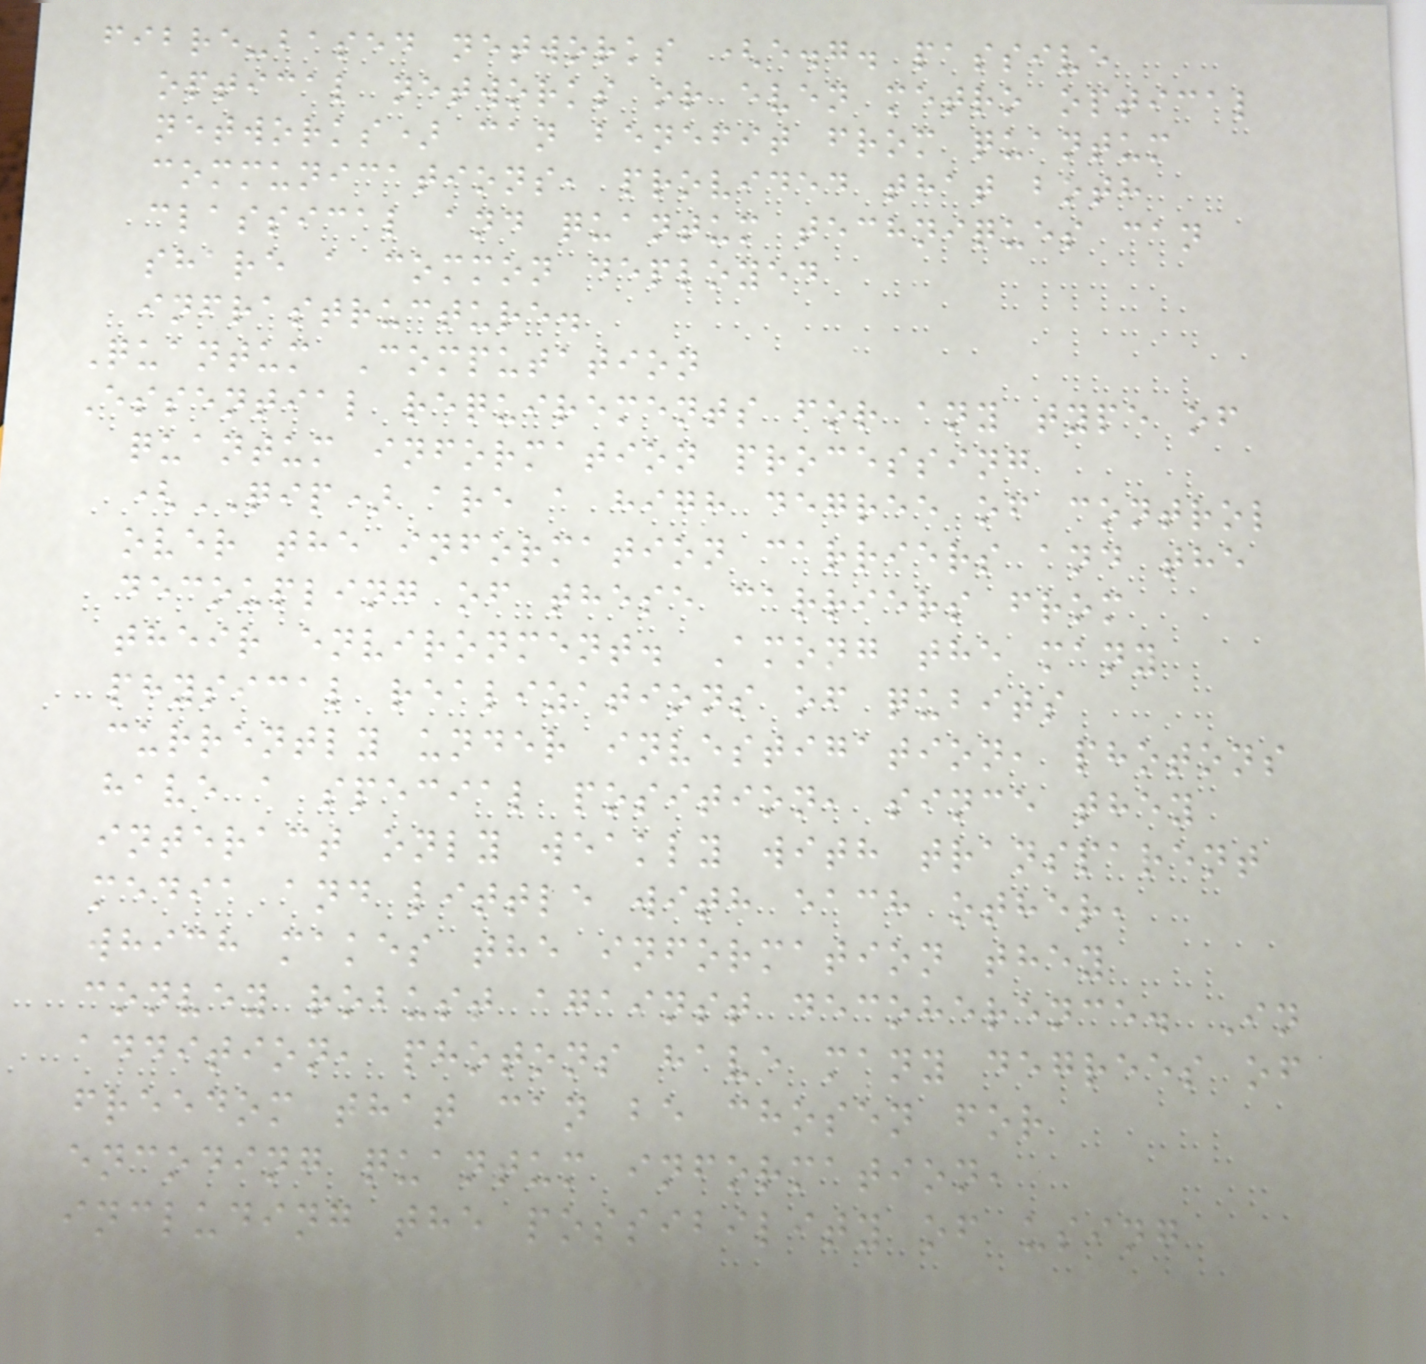fibre-based networks (e.g. passive
optical networks or even metro optical
networks) can benefit from quantum
communications, provided that both
classical and quantum techniques can
share a common deployed
infrastructure.
Quantum Computation
Essential requirements for any type of
quantum information processing
(QIP) are a high degree of control
over the information carriers and the
decoupling of these carriers from
their environment. Among the many
physical realizations of qubits
currently under investigation, photons
have a special position, since they
interact only weakly with transparent
media and little with each other,
which makes the information they
convey robust against decoherence. In
addition, photons have many degrees of
freedom that can be chosen for
encoding quantum information,
including the possibility of using
